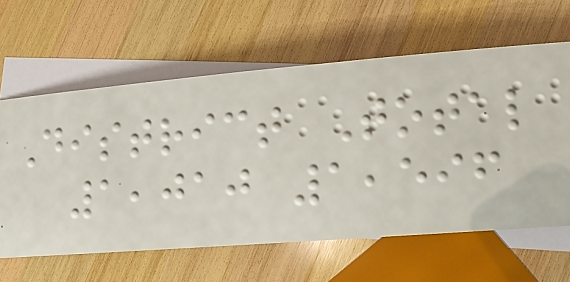District Total
1,010 1,596
